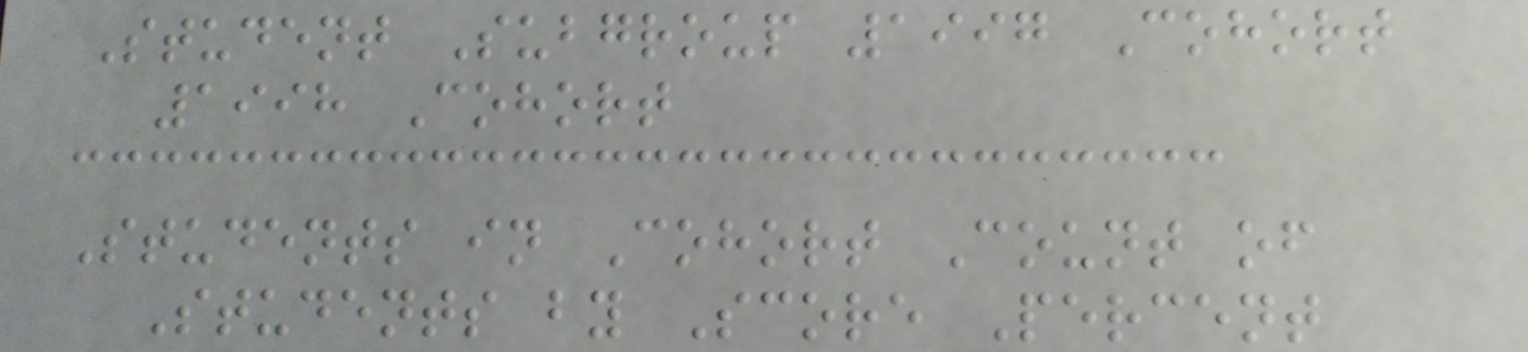Student Subgroup 1997 Cohort
1998 Cohort
Students in Cohort Count of
Students by Score Percent
